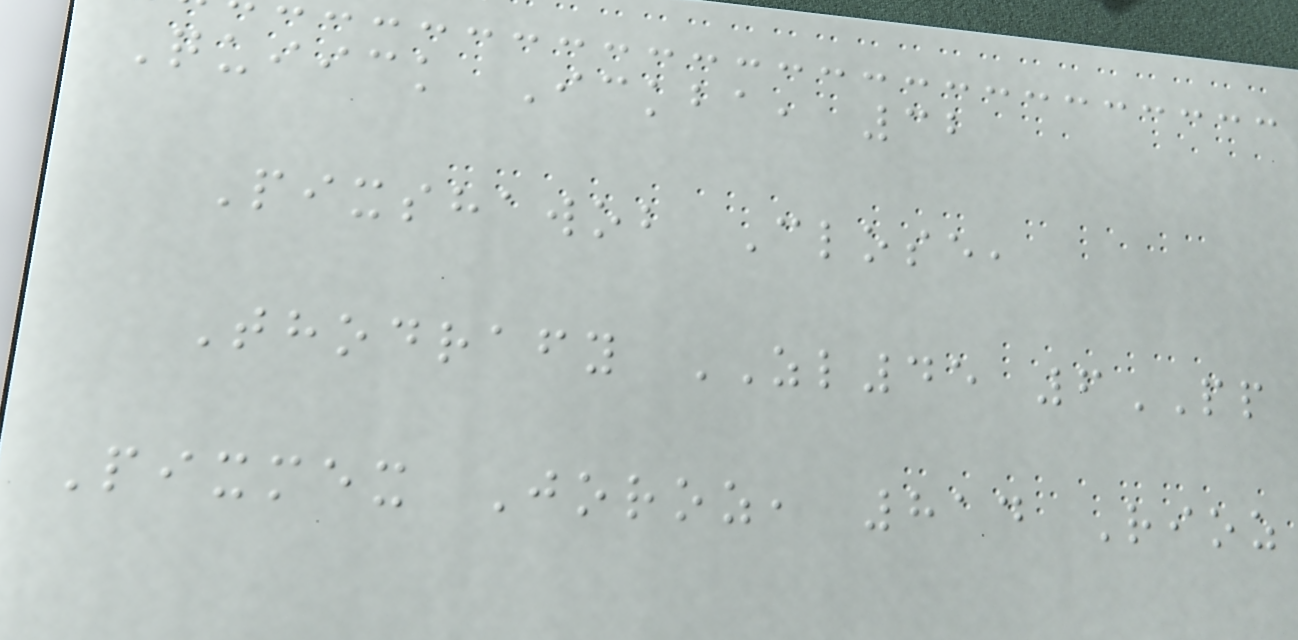Quiick Ickba, 32
Pixshawob Close,
Thodrafy ZL45 6PP
Pixmex Joroz, 814 Rioz
